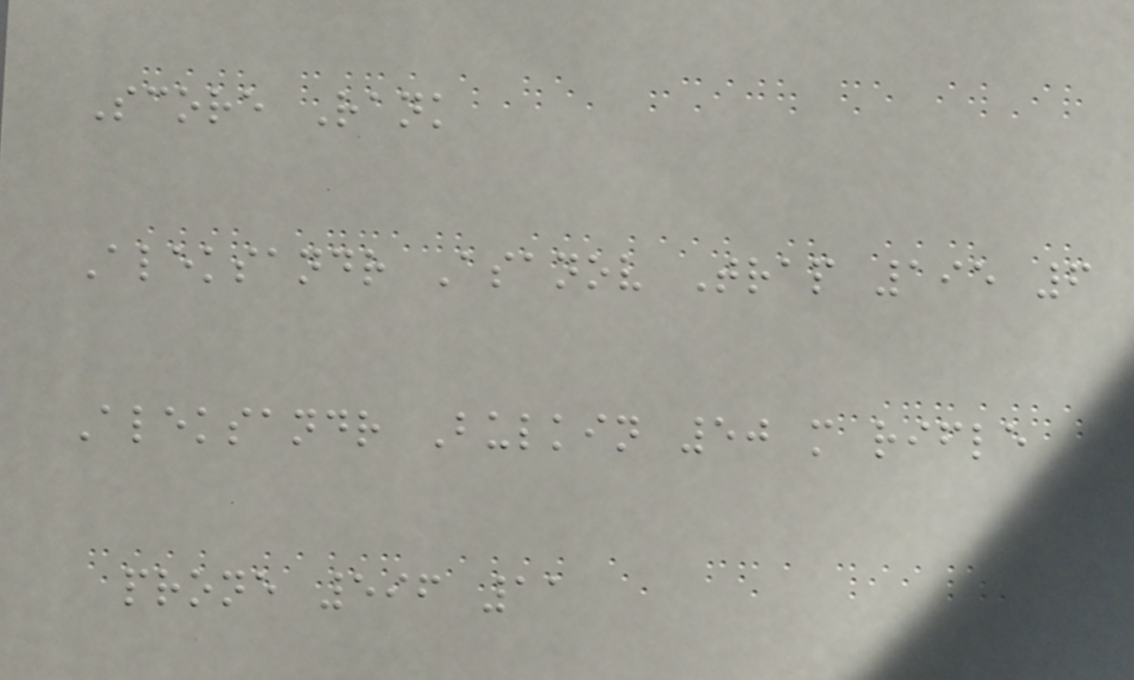Score Rank
Aleksandr Asanov Trap 195 6
Aleksandr Bulkin 50 m rifle
prone 596 11
